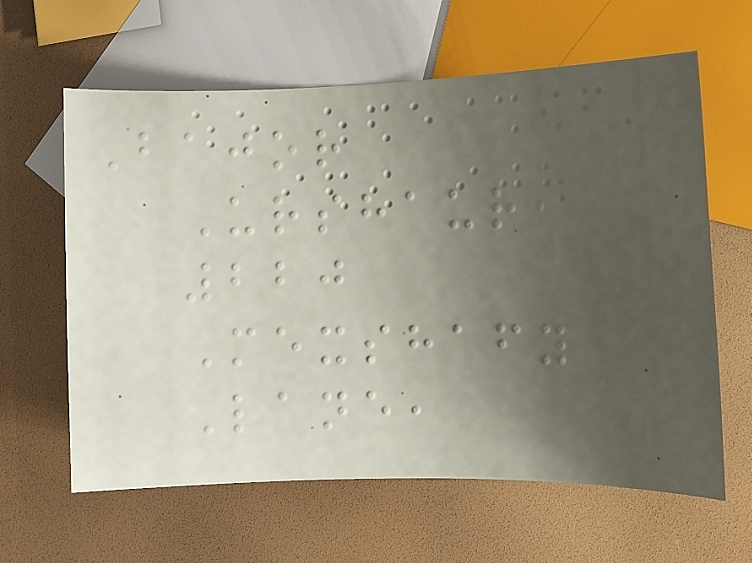Bajor
Urshaur,
220
Mexshafy
Lane,
